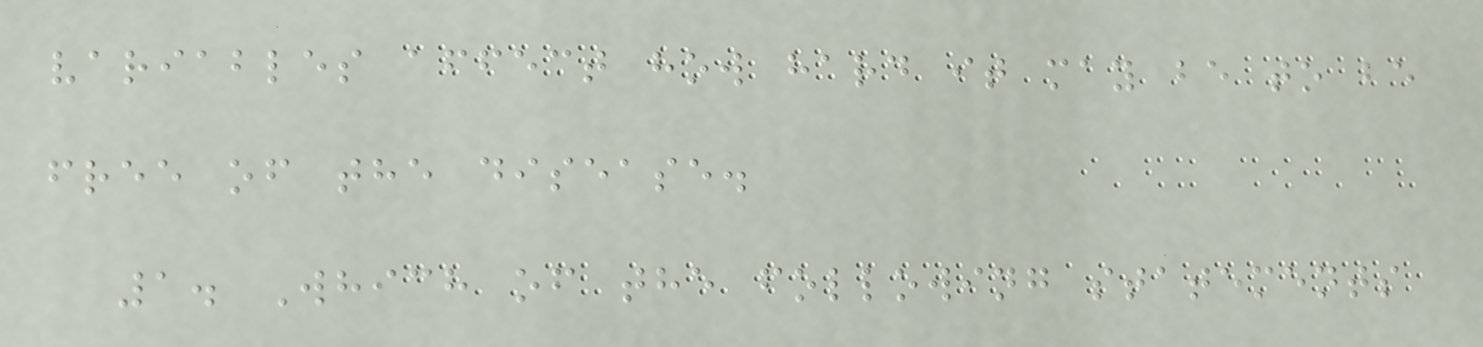variables affect how hard it may be to be
free of the disease.
1. Which of the following statements
